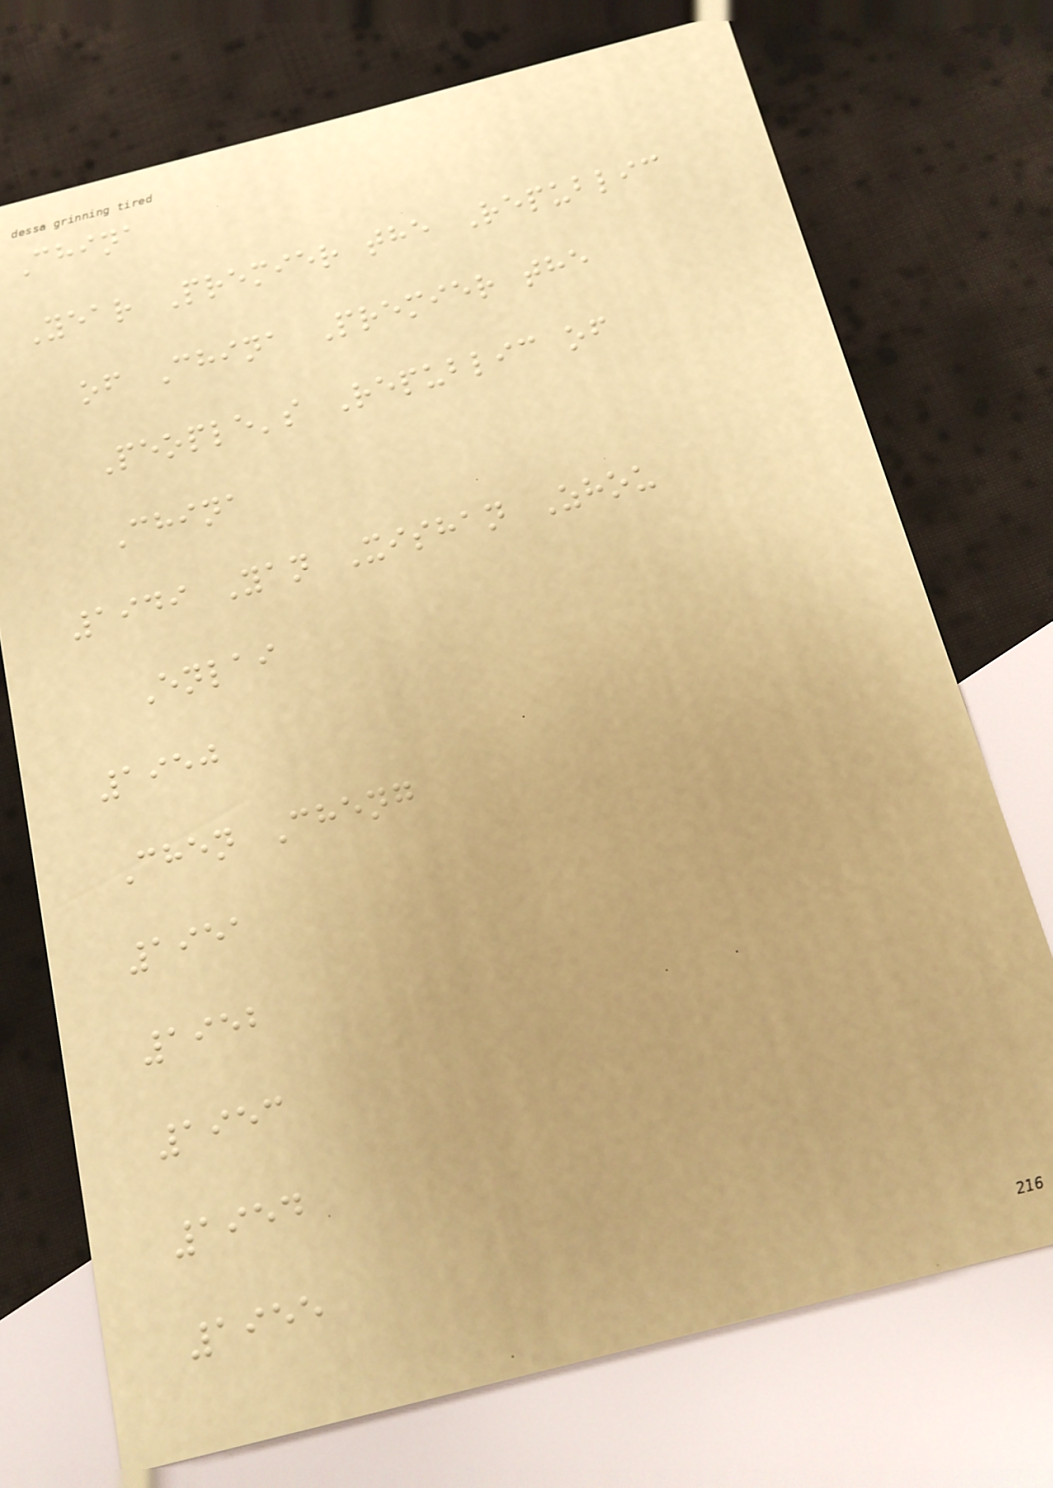China
Year Premier the Republic
of China Premier the
People's Republic of
China
1949 Yan Xishan Zhou
Enlai
1950
Chen Cheng
1951
1952
1953
1954
1955
